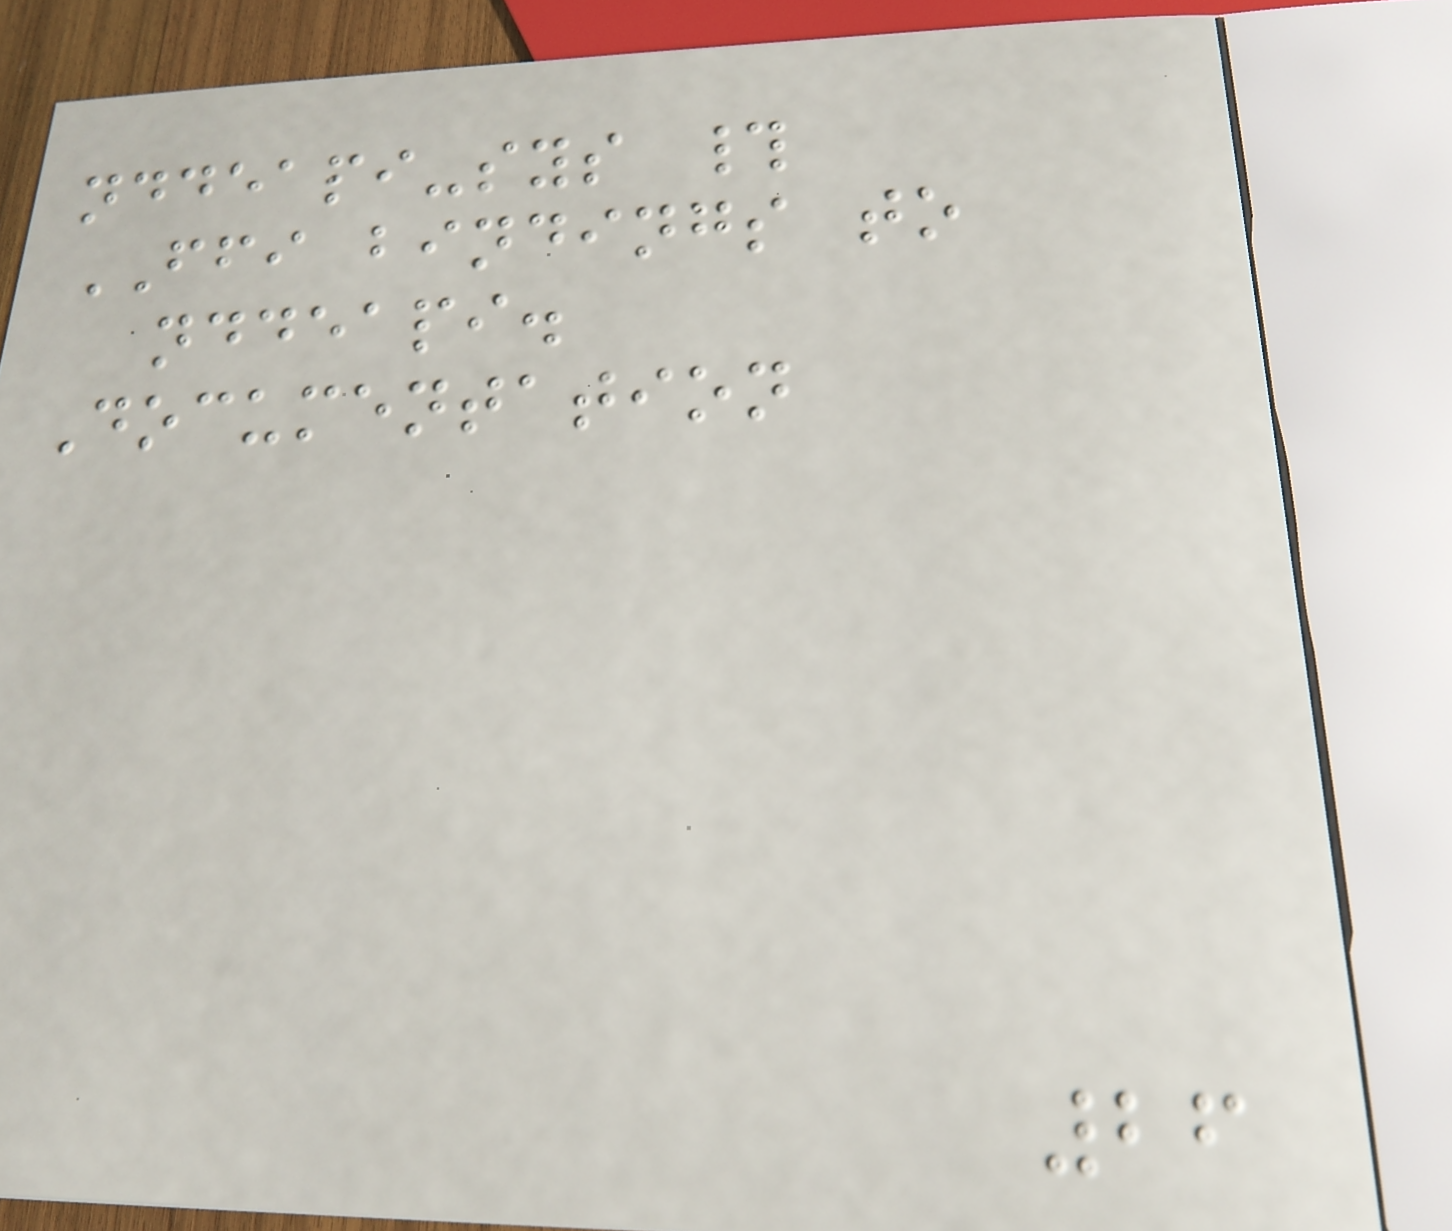nddeapi-sys #
FFI bindings to
nddeapi.
Documentation
26
